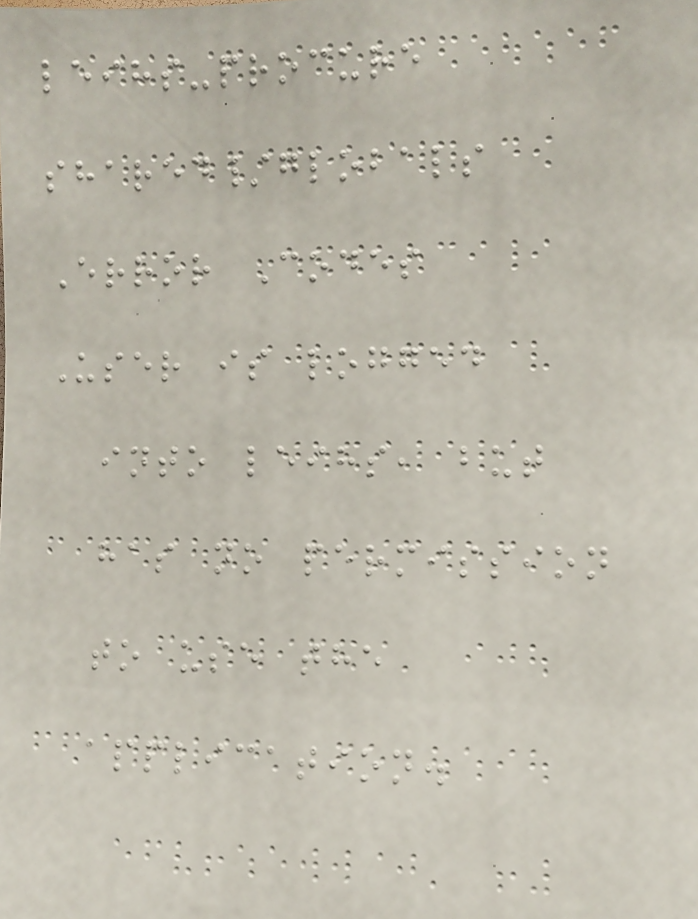leihs-procure
shared/globals
Error Codes
User is logged
into leihs, but
has no permission
to use the
application.
